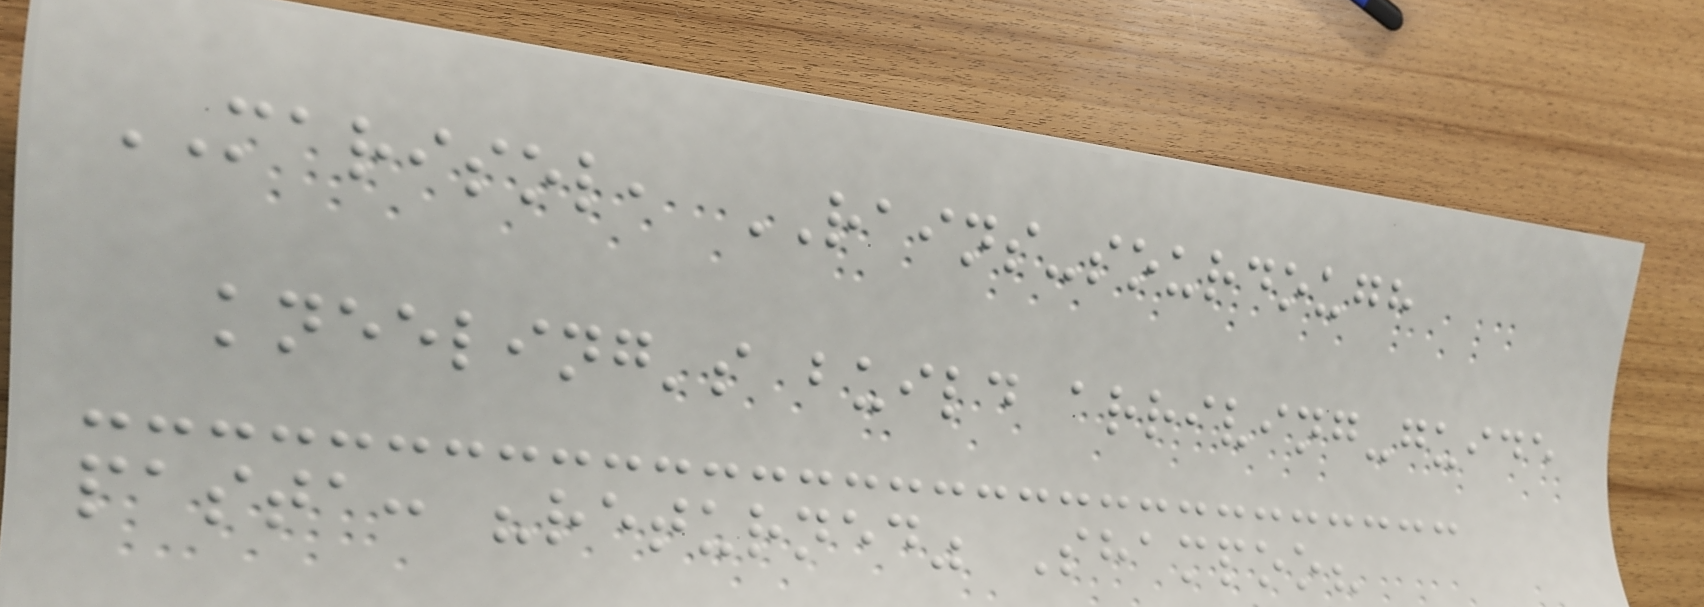MARISOL, RAINS-sourdough
kneeling's build arriving-guide
pasta: "returned" Shampoo?
